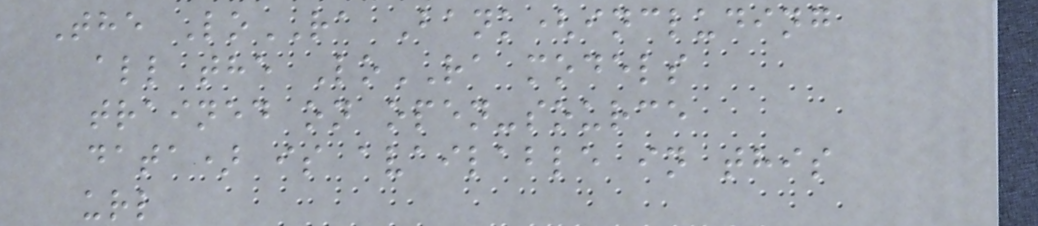The LoRA Bank(including
all the LoRA models
trained on open-source
data) is available in this
url
